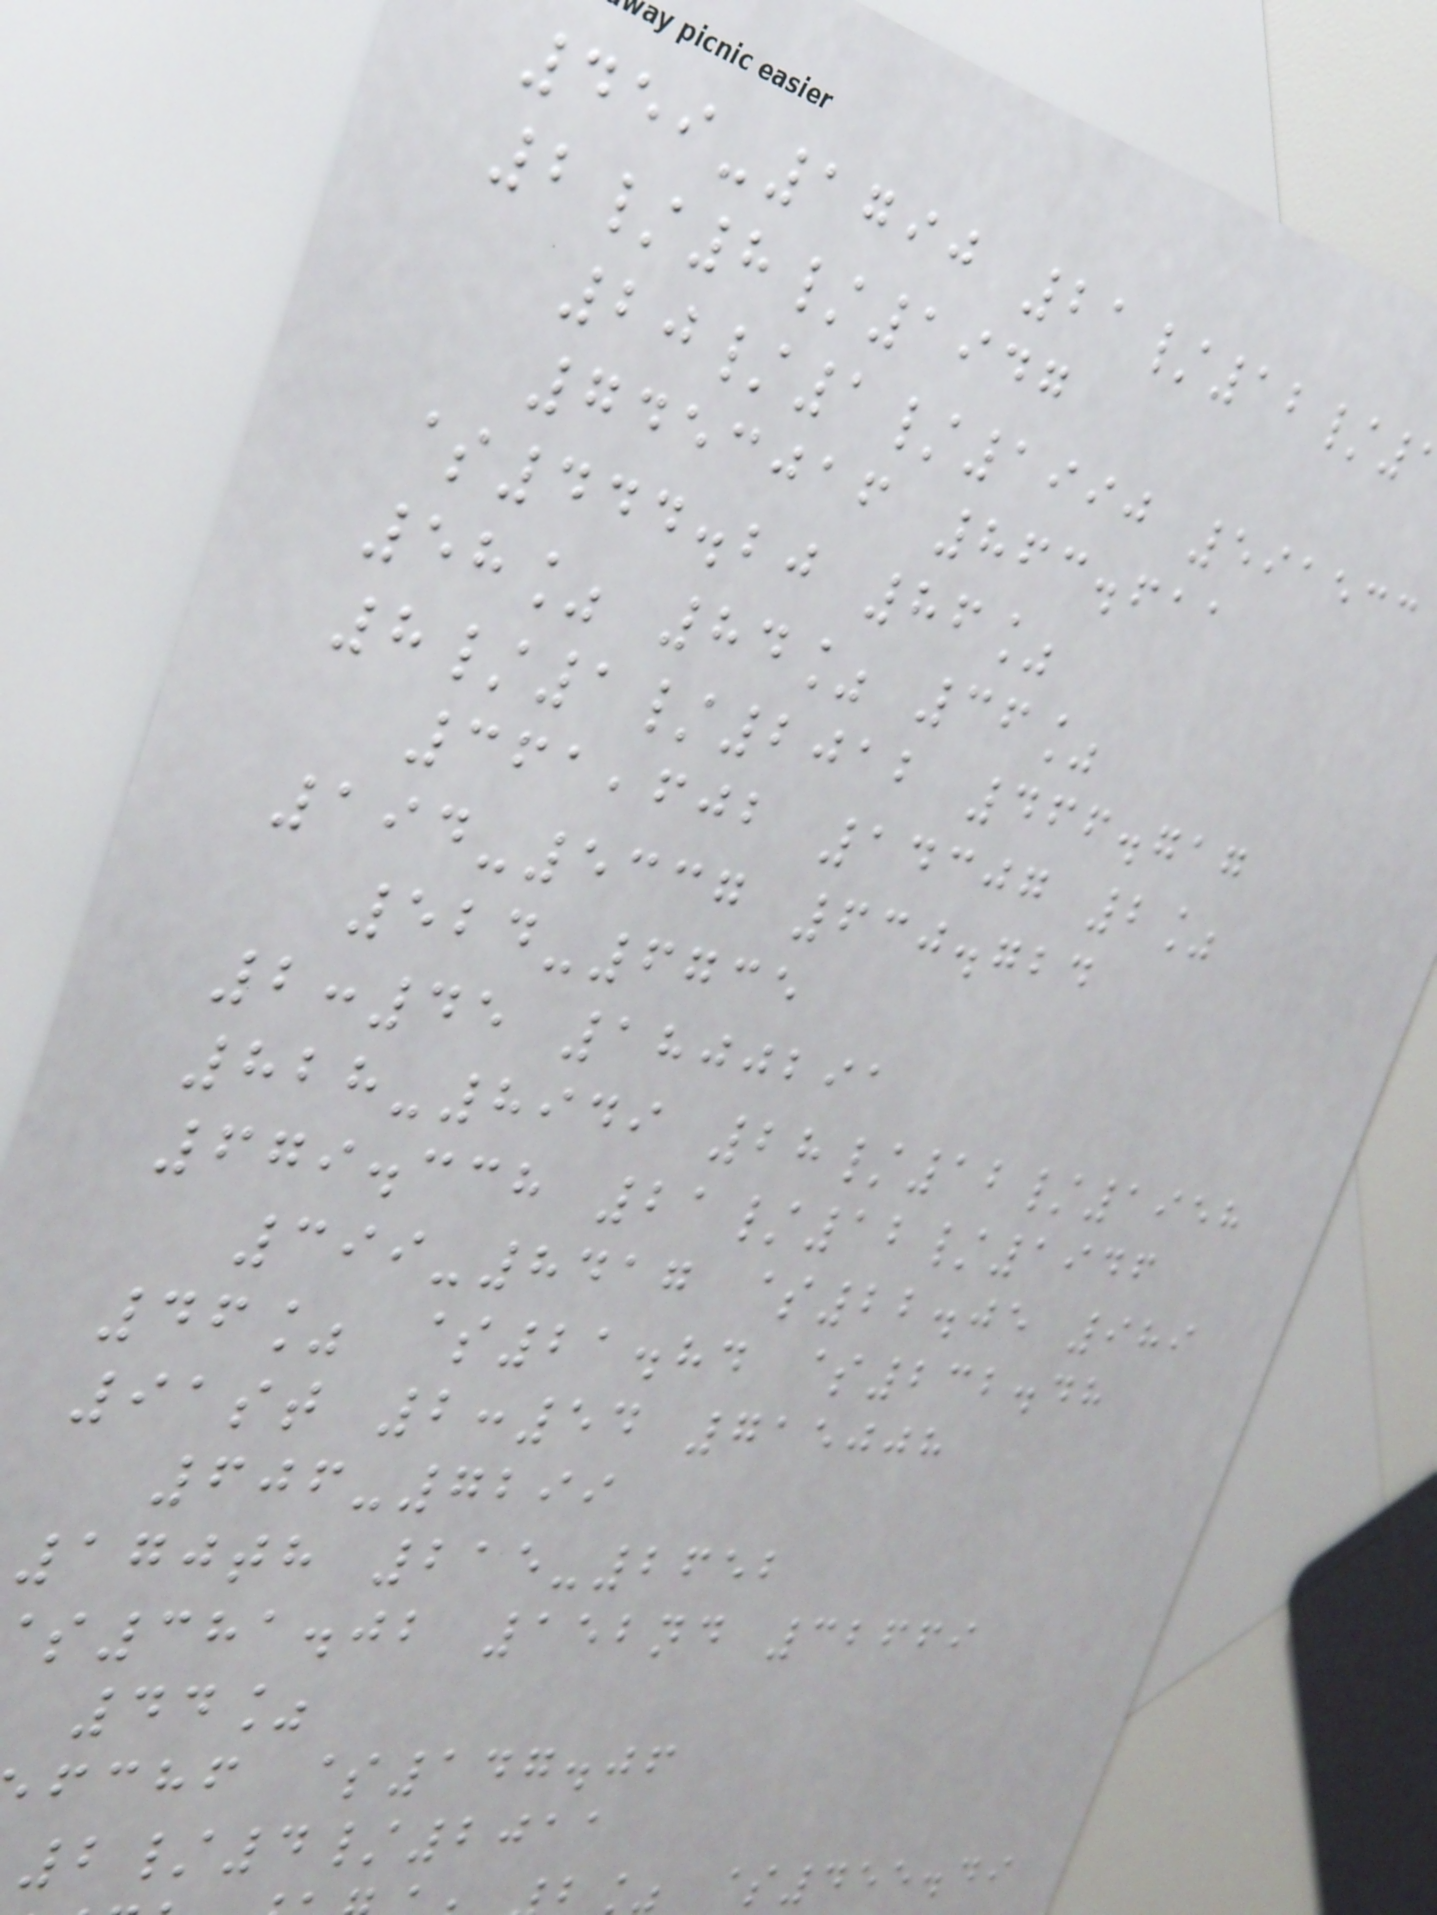459-1790 21/12/
2/8/1947
20/1/1990 591533
7453016 863.611
$444.20 86%
58% 84% 36%
8/1/2012 466.717
361,602 14307 2%
194-5337 630.724
524-6735
2:45 1800291
828-8949 28/12/1958
679.338 21/12/1946
399-8417 $22.05 989
46% $21.84 $232.48
91st 2:54 715008
606-7299
170th 215-2652
381.02 152nd 32669
44%
fchf $147.06
2/4/2011
$455.49
